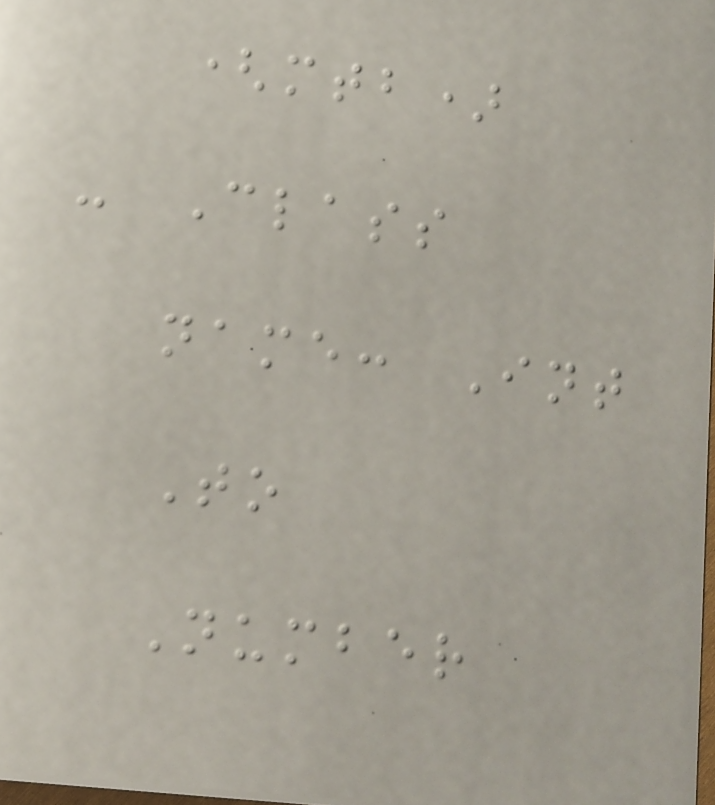(mtb)
- Class
name: Int
To
Number
